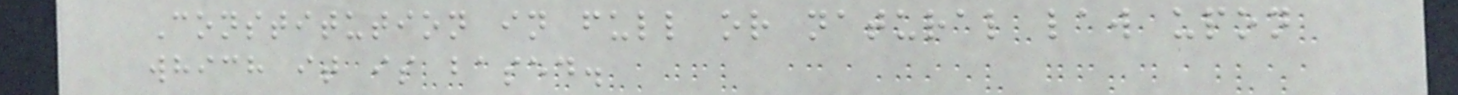Constitution in full or natural law upon
which it is based.
